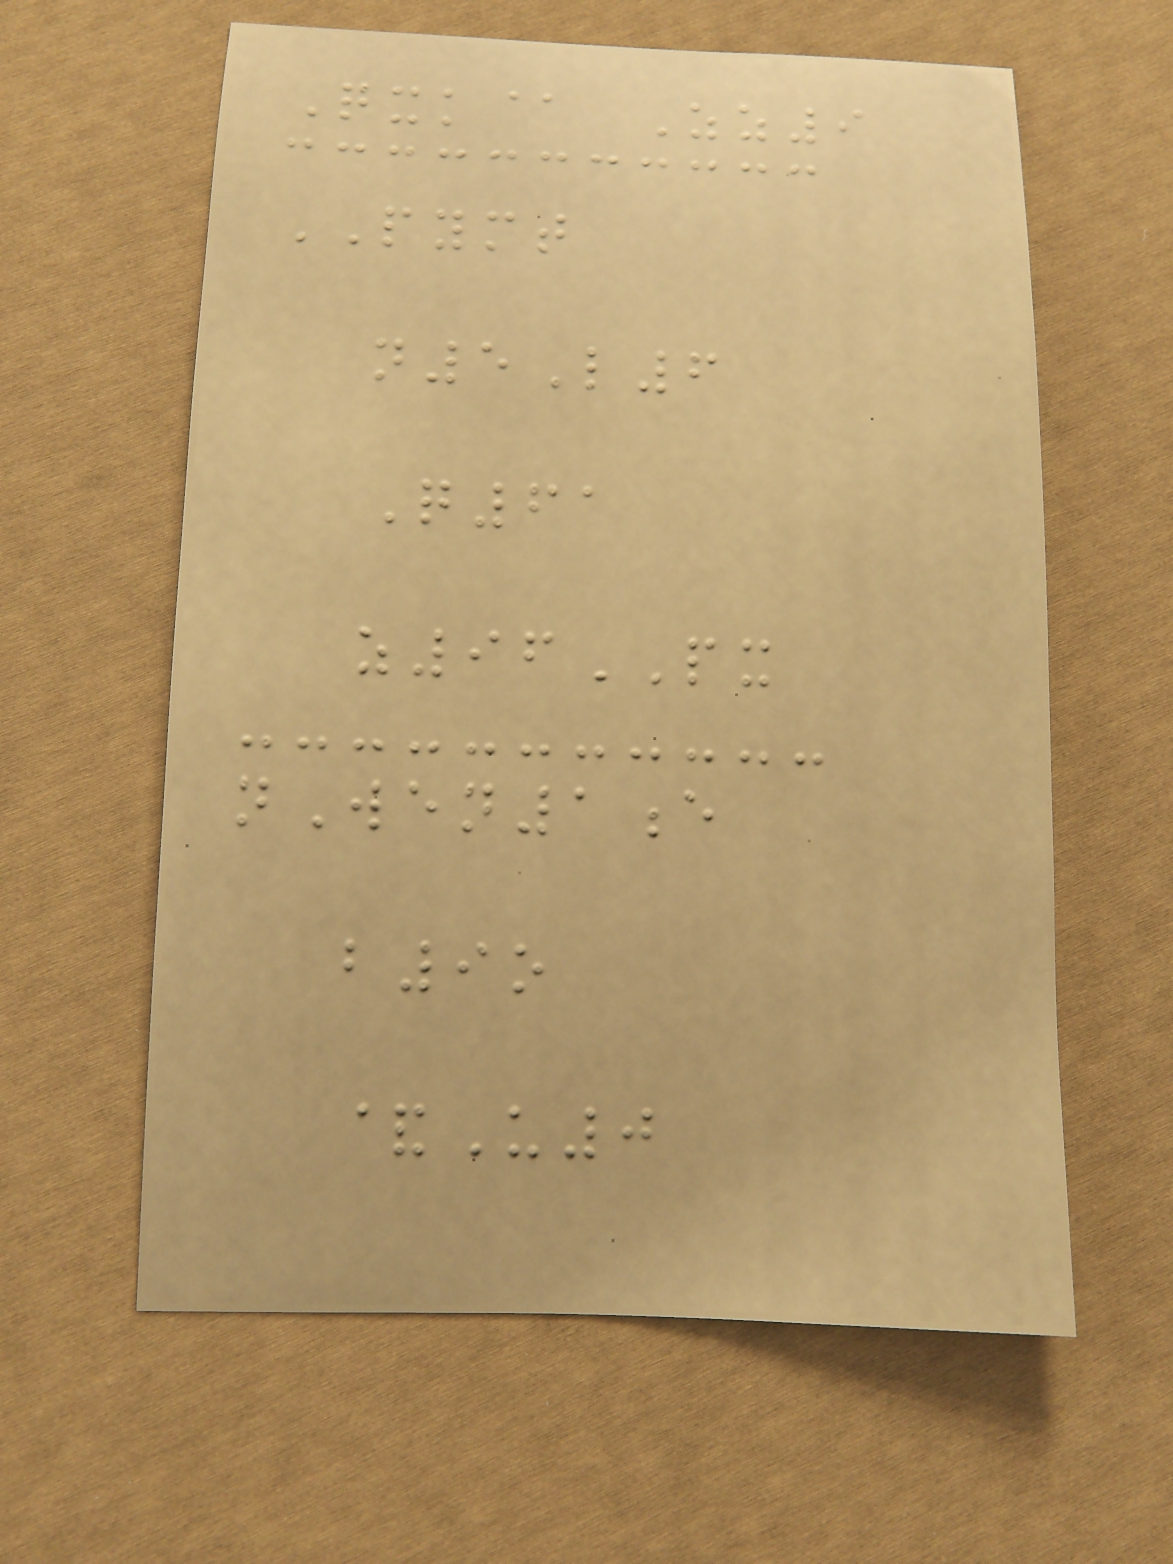Qxk@ Zz9
PYMT
n5L6
Q61
z96PX
nWen1e
b9o
&U0
